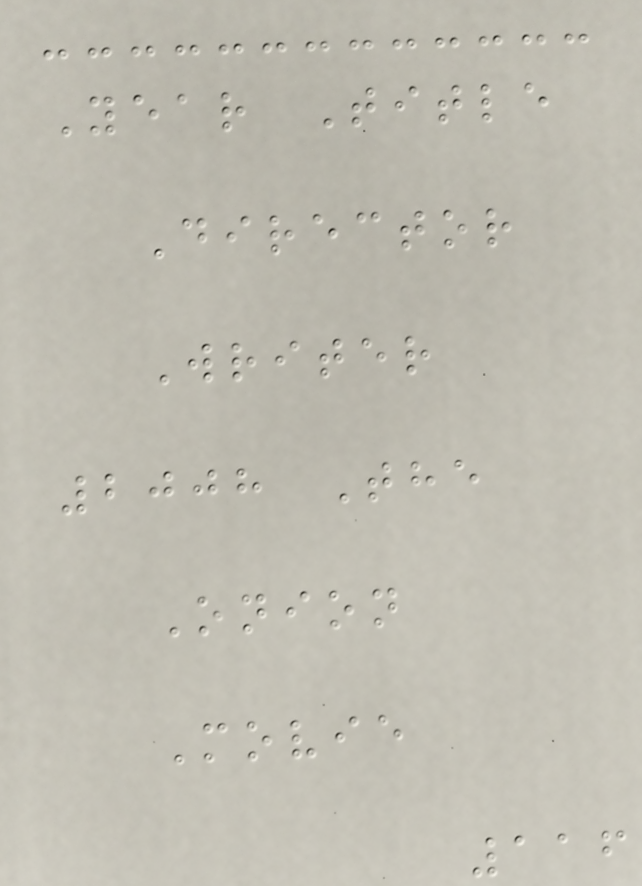Year Title
Director
Writer
2008 The
Onion
Movie
116
